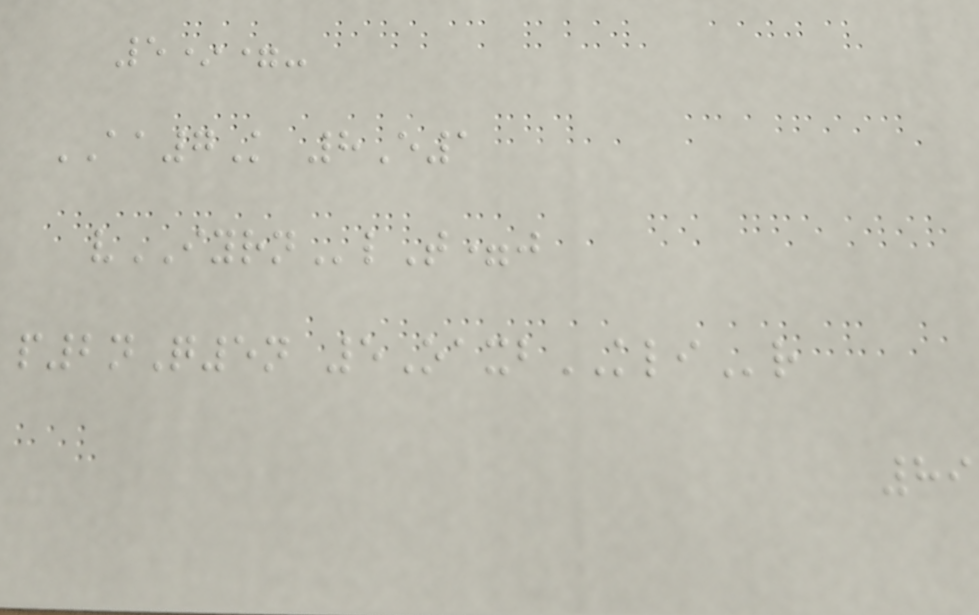5*=-
AA7K 8E1
vIYRNlT=j
p2nQ5n 5OaxbKLIr
89
